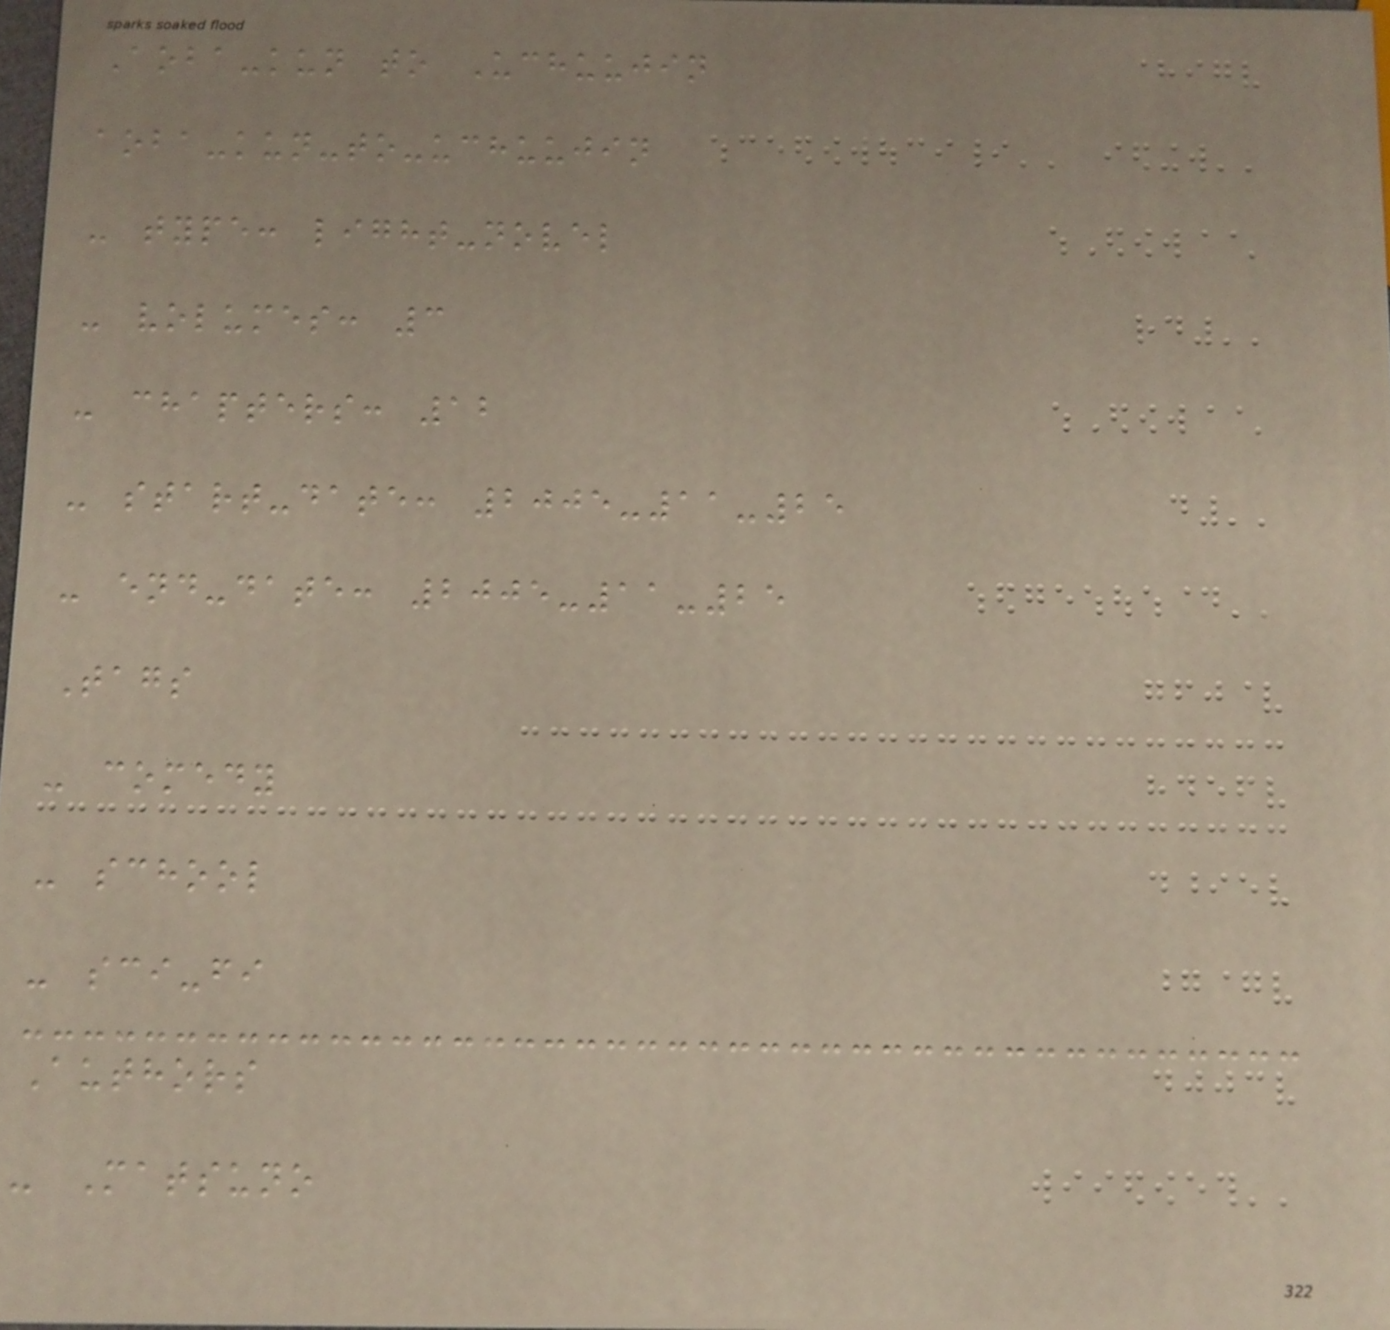Aoba-kun to Uchuujin
aoba-kun-to-uchuujin
- type: light-novel
- volumes: 3
- chapters: 12
- start-date: 2005-11-25
- end-date: 2005-11-25
Tags
- comedy
- school
- sci-fi
Authors
- Matsuno
